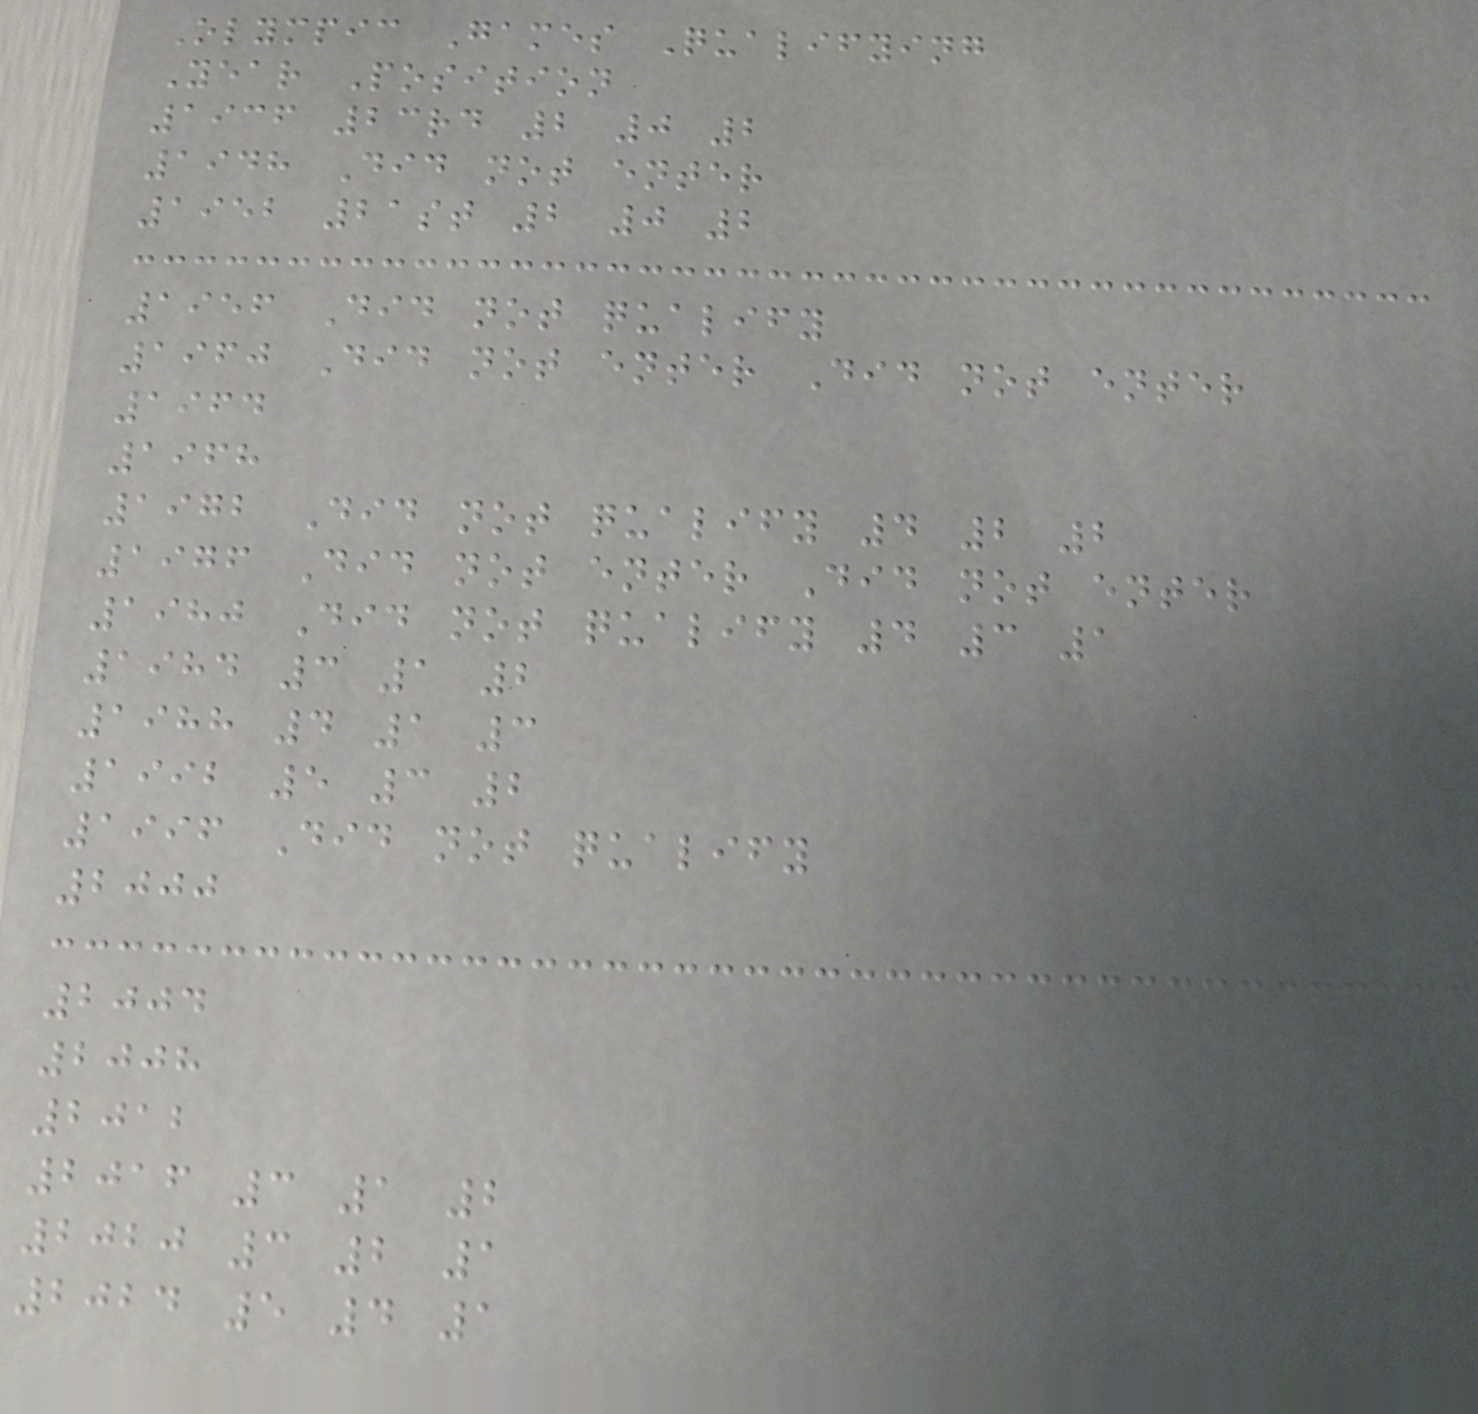Olympic Games Qualifying
Year Position
1936 23rd 2 0 2
1948 Did not enter
1952 21st 2 0 2
1956 Did not qualify
1960 Did not enter Did not enter
1964
1968
1972 Did not qualify 4 2 2
1976 Did not enter Did not enter
1980 Did not qualify 4 3 1
1984 3 1 2
1988 4 1 3
1992 5 3 2
1996 Did not qualify
2000
2004
2008
2012
2016 3 1 2
2020 3 2 1
2024 5 4 1
